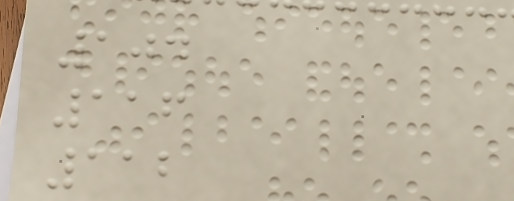104
116
112
